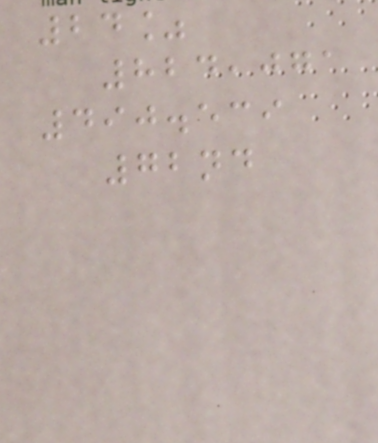24%
824,071
490.539
72nd
